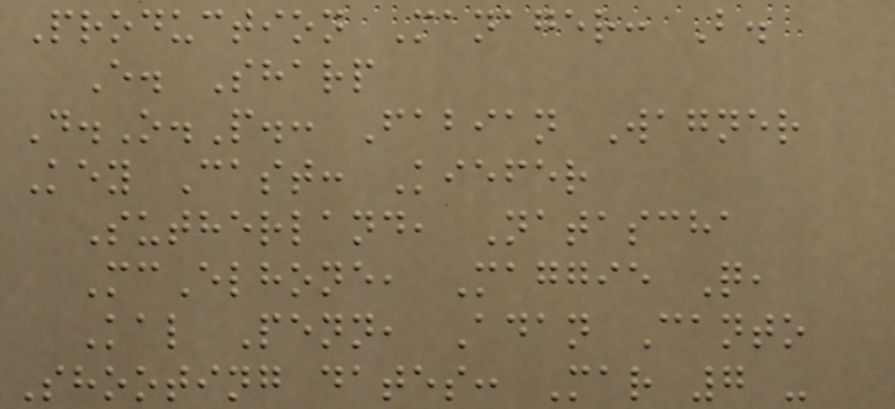Production Manager: B.
E. Sharp
D.O.P.: Fabian Wagner
Key Cast: Kiefer
Sutherland, Natascha
McElhone, Maggie Q,
Kal Penn, Adan Canto
Shooting dates: Mar 7 -
